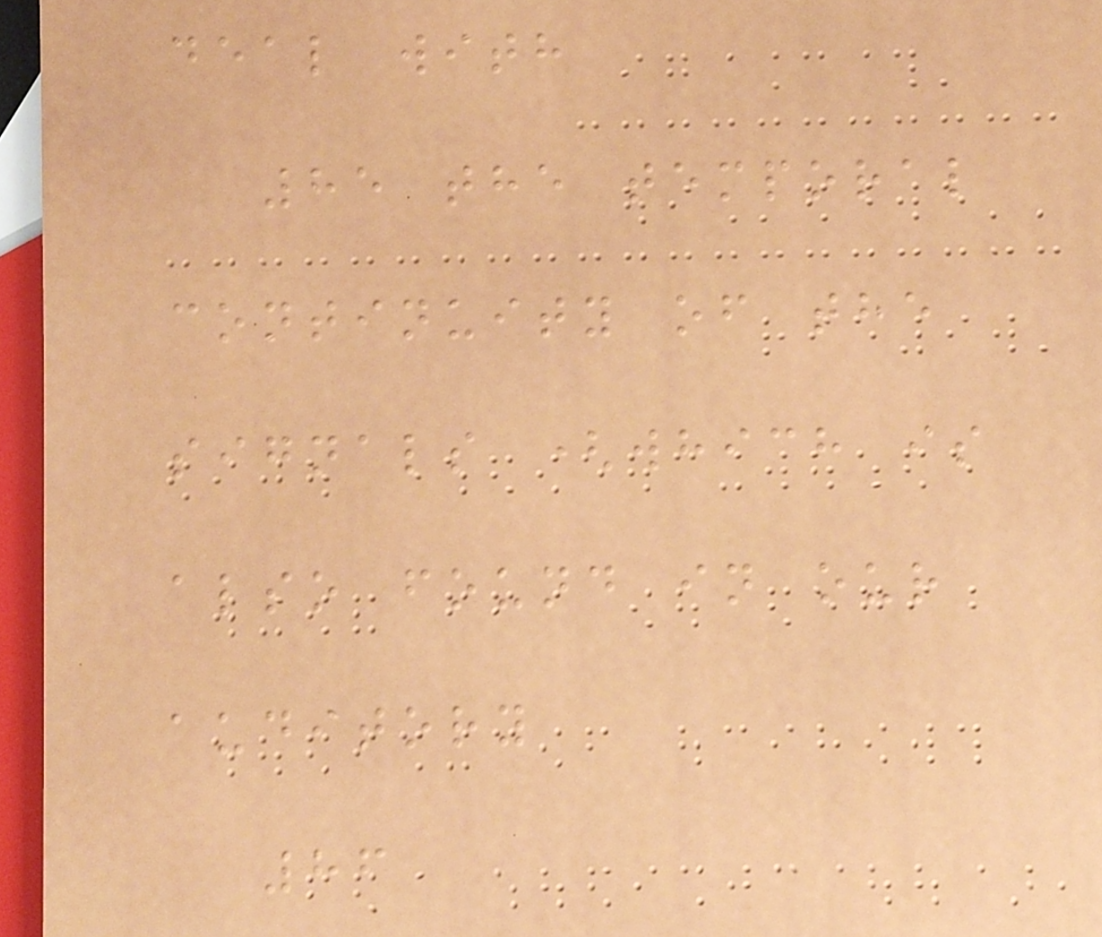deal with
85 the temporal
continuity of the
signals (which is
also found in our
auditory
86
